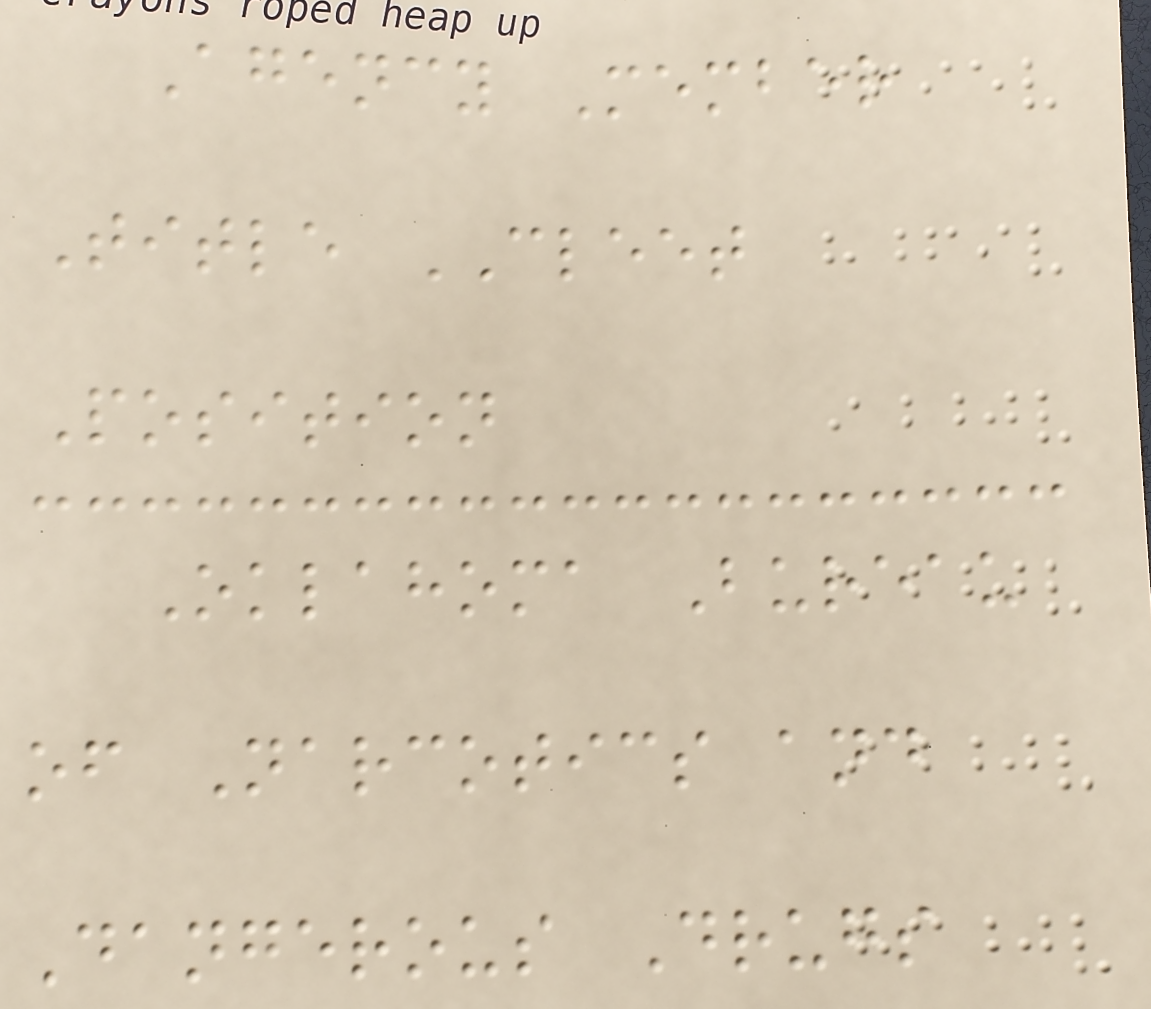Agency Member
Title CLEET
Position
Oklahoma Bureau
of Narcotics and
Dangerous Drugs
